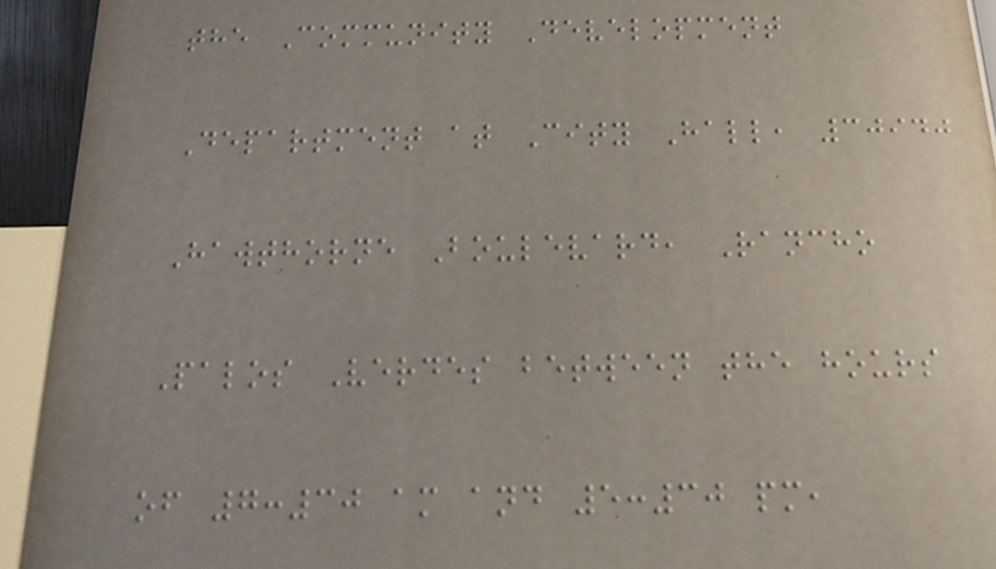the Community Development
Department at City Hall, 30940
Hawthorne Boulevard, Rancho
Palos Verdes between the hours
of 7:30 am and 5:30 pm,
